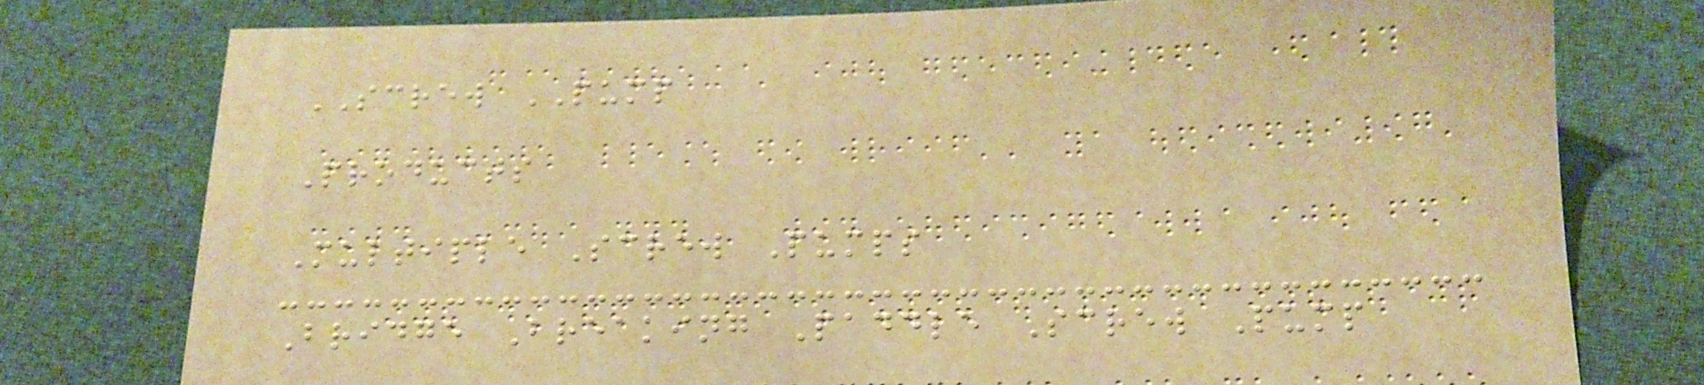SCREW PUMP
Products
Multiple Screw Pumps
Bridge Breaking Paddle Screw Pump
